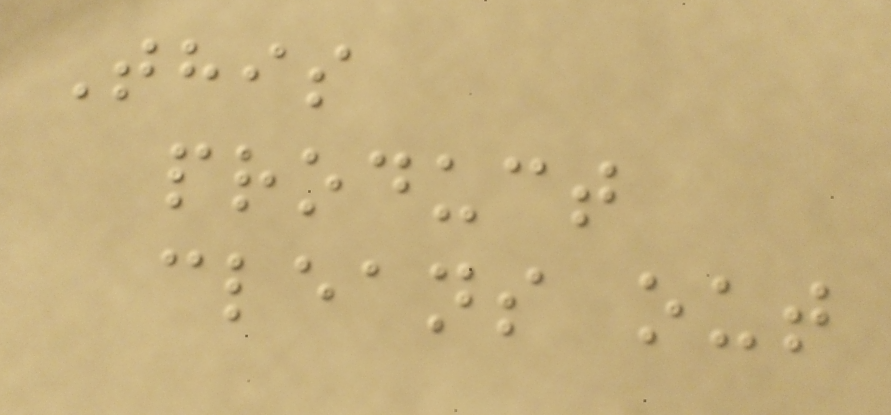This
product
cleans out
